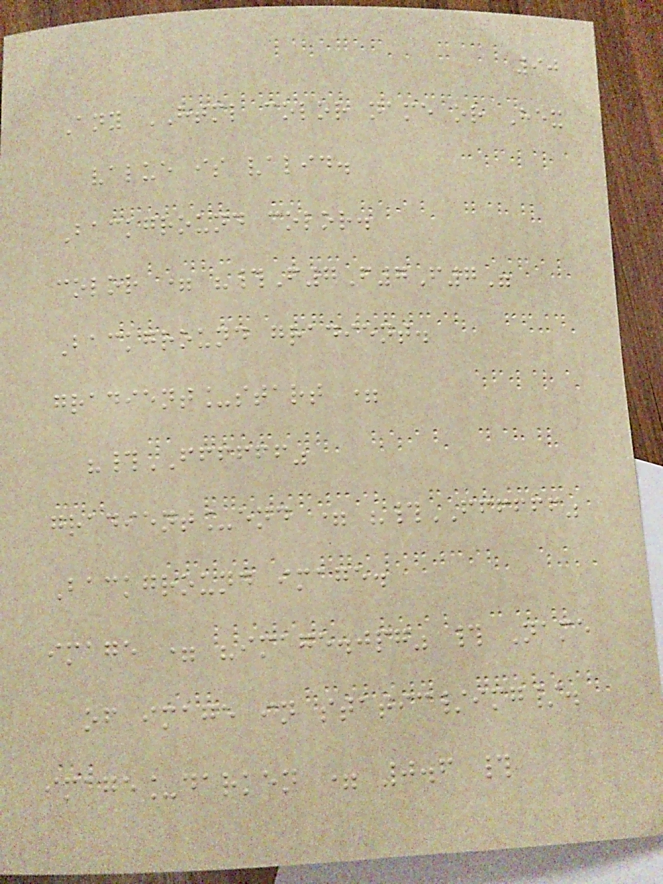90
Any HTML color name or Hex
value is valid.
Background color.
color = "#F7F7F7"
Background gradient.
gradient_start =
"#FFFFFF"
gradient_end = "#FFFFFF"
Background image.
image = "image.jpg" # Name
of image in static/img/.
image_darken = 0.6 #
